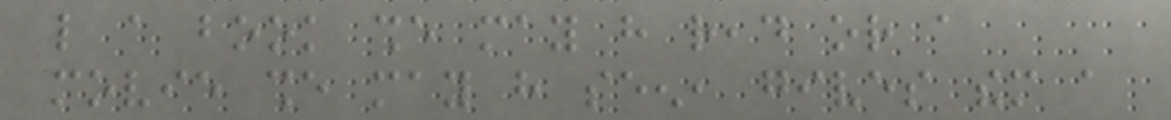like a book she may have read or a
movie she may have seen, gives them a
